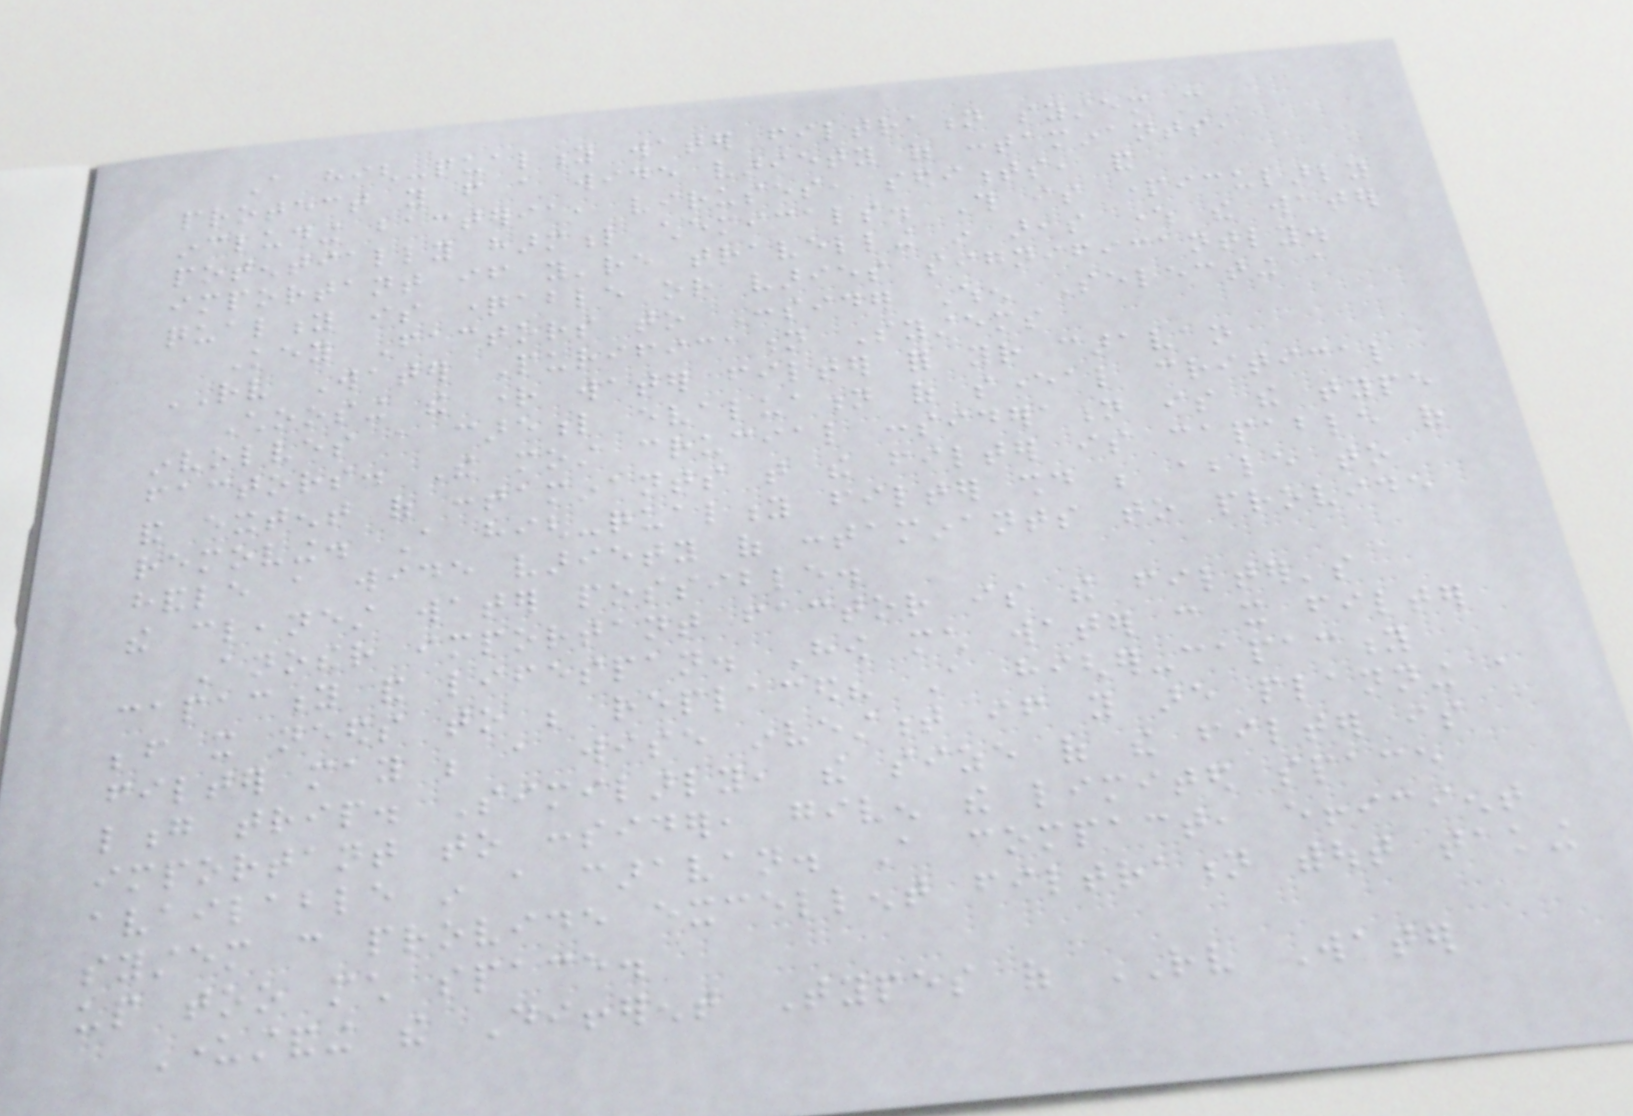A high-quality water filtration system can
protect you from a wide variety of contaminants,
including bacteria, viruses, sediments, and
potentially harmful chemicals. This is particularly
important if you're travelling in areas where the water
quality is questionable or varies significantly.
Key Factors to Consider When Selecting a
RV Water Purification Systems
Choosing the right water filter for your caravan
involves a careful evaluation of several critical
factors. The most crucial consideration is the type
and extent of contaminants that the filter is capable of
removing. A high-quality filter should be able to
handle a wide variety of contaminants to provide
the cleanest water possible.
Another important factor is the filter's
capacity and lifespan. How much water can it filter
before it needs to be replaced? A higher-capacity
filter may be a wise investment if you are planning a
long trip. Similarly, the size of the filter is
important to consider, given the limited space
available in a caravan. A compact, efficient
system can provide excellent filtration without taking
up too much space.
Understanding the Different Types of RV Water
